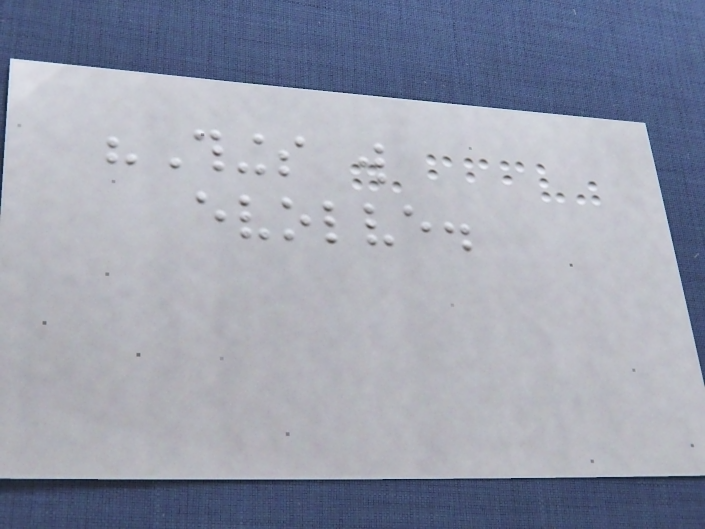"Things will
evolve.
